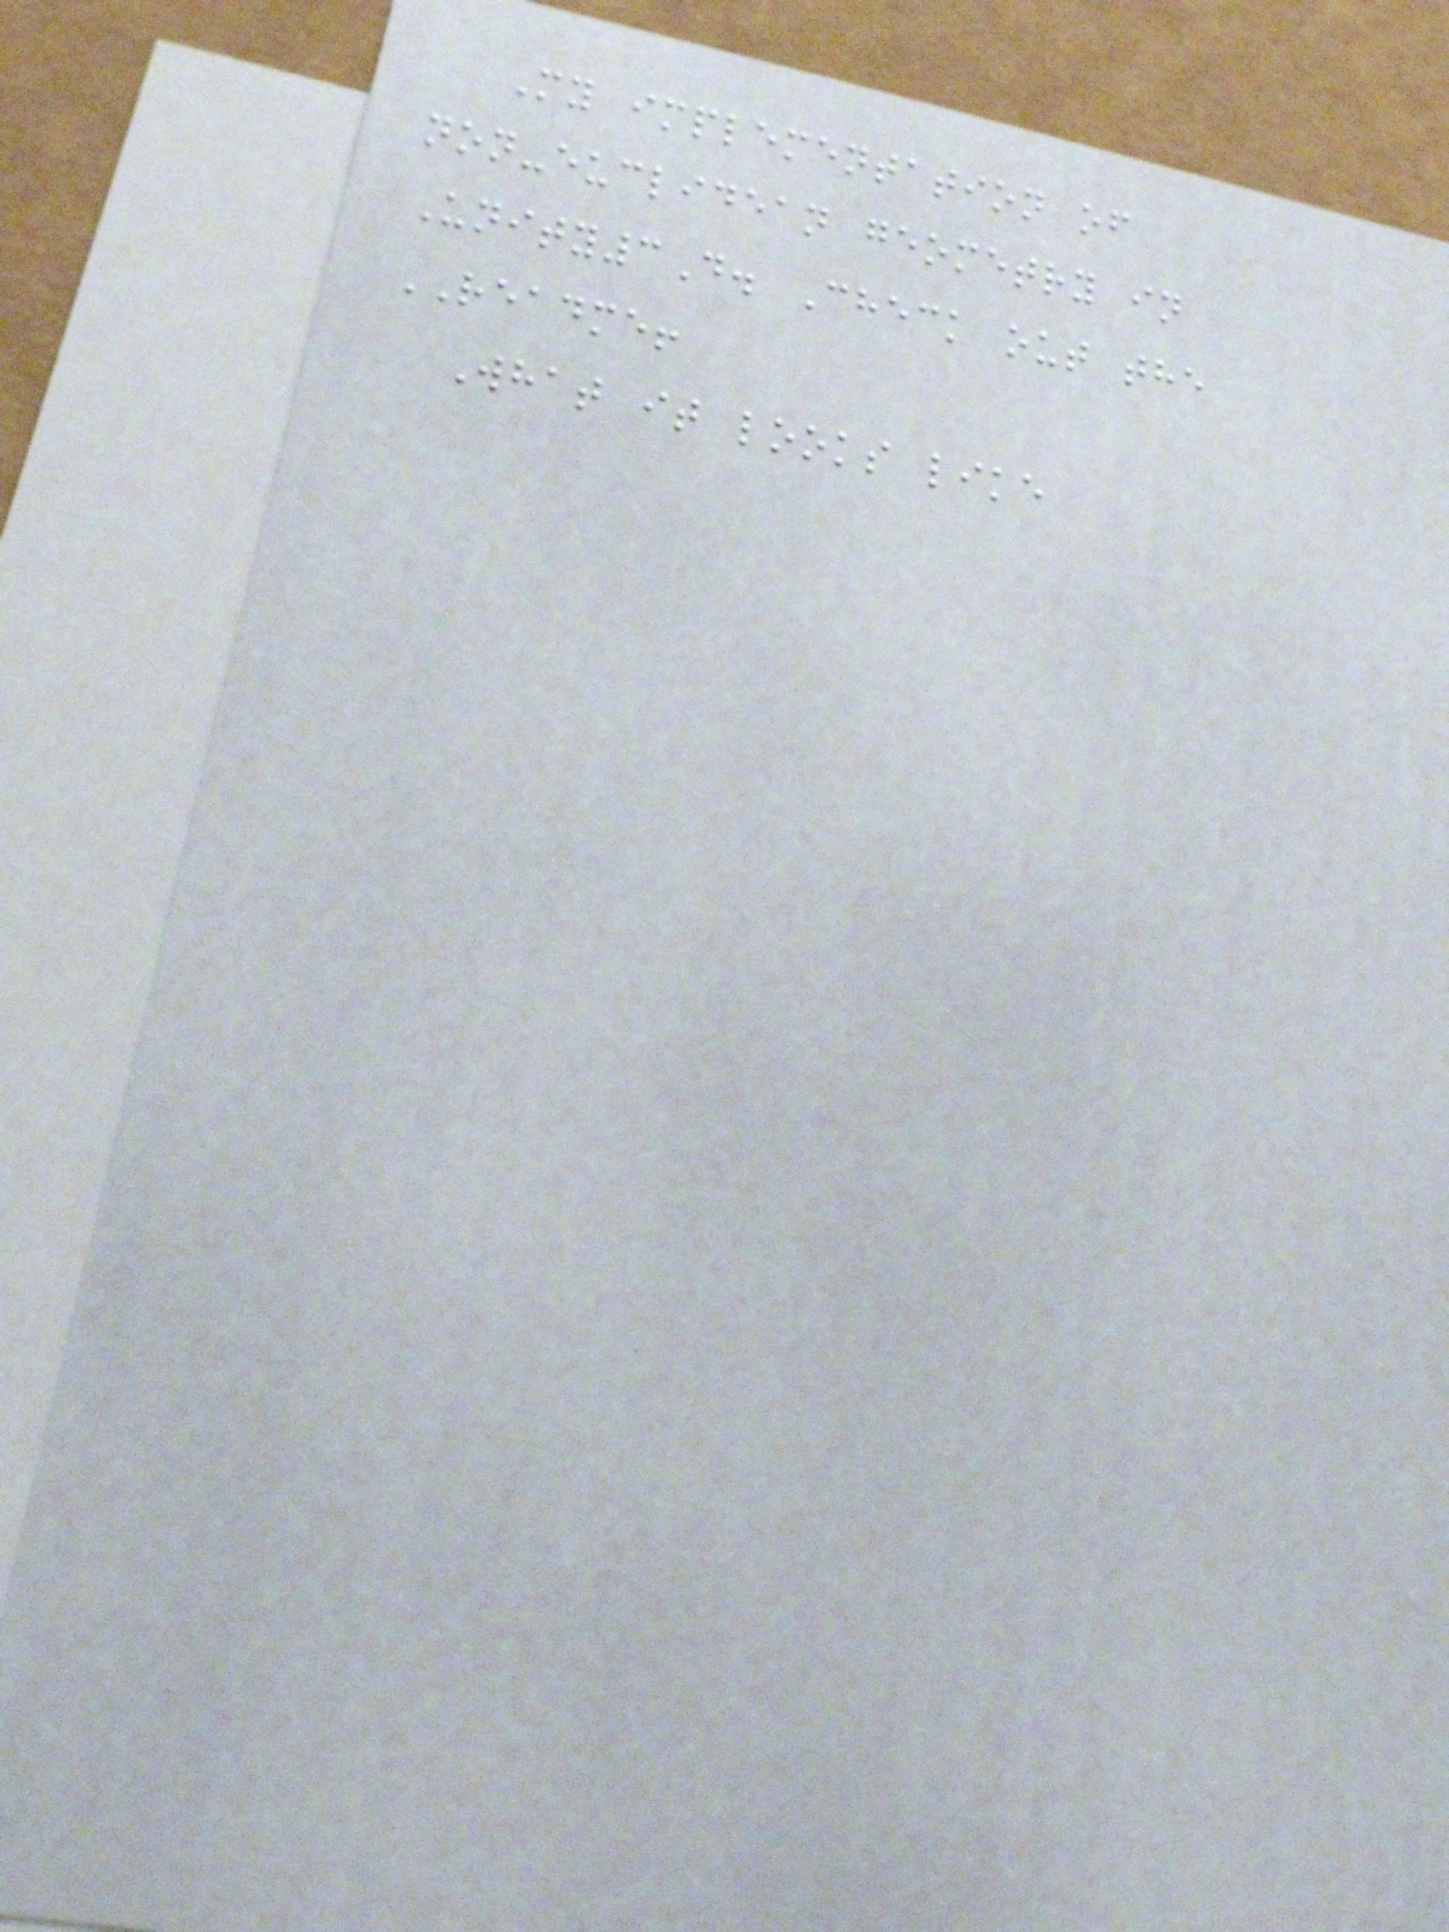My implementation of
non-euclidean geometry in
Unity3D. Check out the
README!
What it looks like
